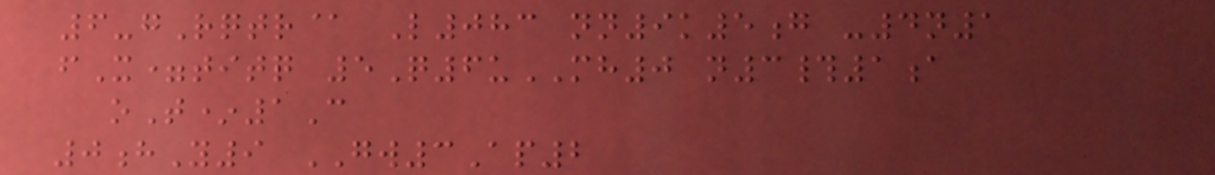6-gRqtr@ L083 nn9k5g -4n1
fX=titq 5Q6uMH0 n3#1a
oT*1C
0hY9 GW3Ap2
